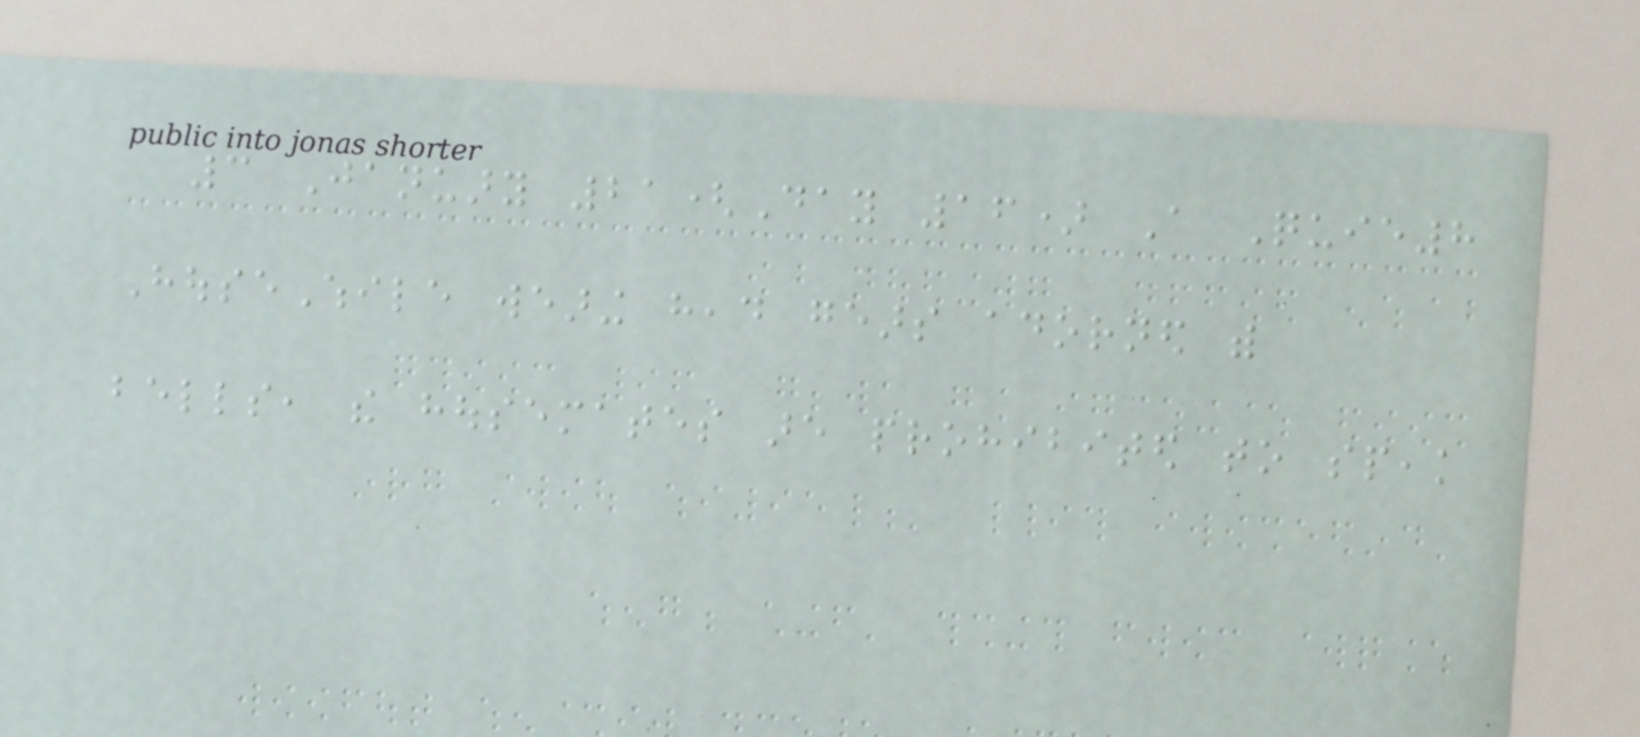3 January 21(Day 16) A Quie8
HouseWhile wearing head gears adorned with
bells, the housemates are prohibited to speak
